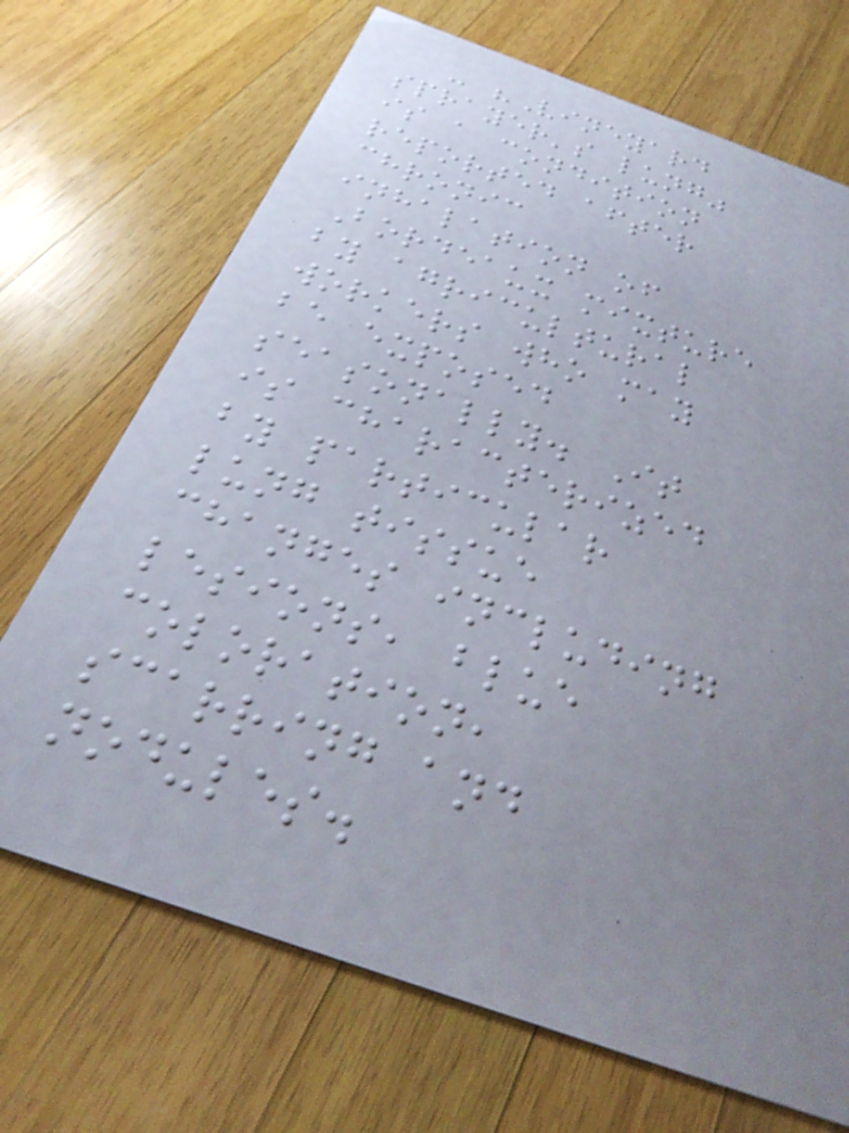- "Vineyard
sprayer's lung"
is a condition
reported after
chronic
inhalation of
Bordeaux mixture
by agricultural
workers who may
be exposed
seasonally. It
is characterized
by particular
lung tissue
changes including
lesions, blue
coloration,
scarring and
nodules.
